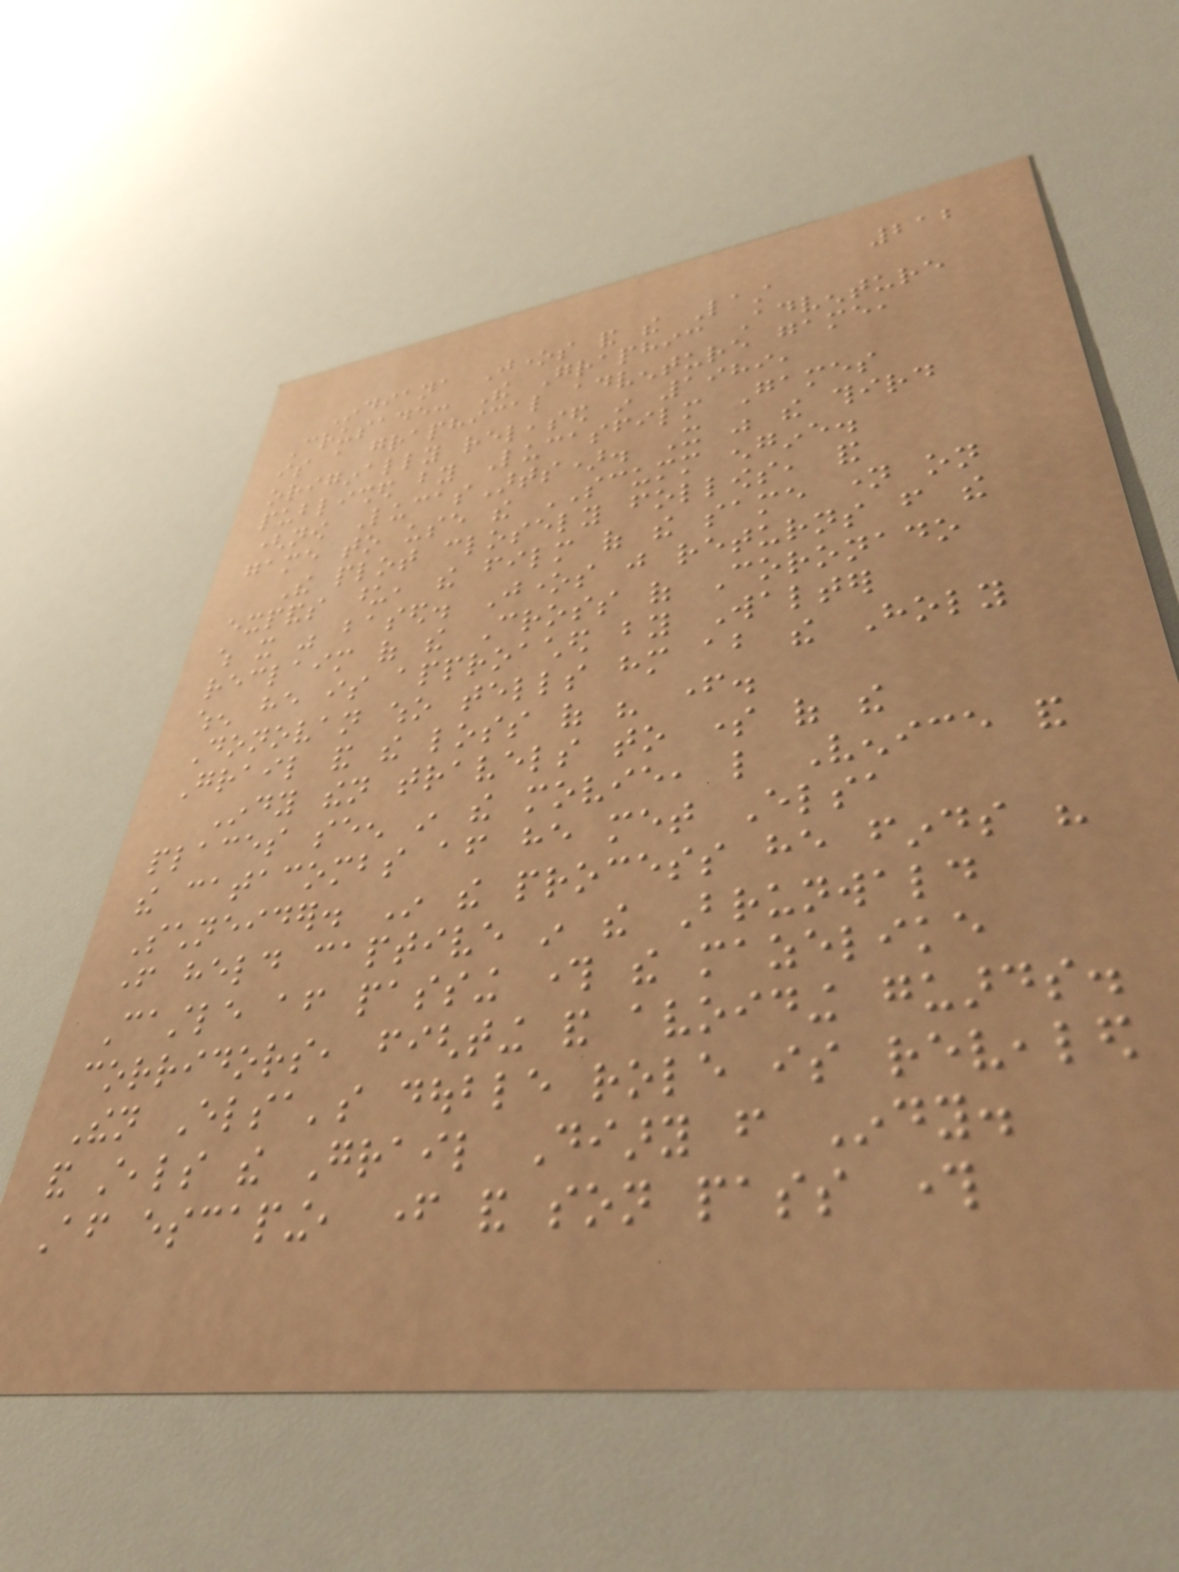212
Indiana Jones and the Last
Crusade: The Graphic Adventure
is a graphical adventure game,
originally released in 1989,
published by Lucasfilm Games
(now LucasArts). It was the third
game to use the SCUMM engine.
The plot closely follows, and
expands upon, the film of the same name on
which it was based. Jones just returns from the
reclaim of the Cross of Coronado
when he is approached by Walter
Donovan who tells him about the Holy
Grail and the loss of his father.
Indy then travels to some of the
places seen in the movie, like Venice and
the catacombs after he met Elsa
Schneider. In the process he finds his
father held captive in the Brunwald
Castle after passing through the mazelike
corridors, fighting and avoiding guards.
Then Elsa's double role is revealed
and steals the Grail Diary from Indy.
After escaping, father and son pass through
